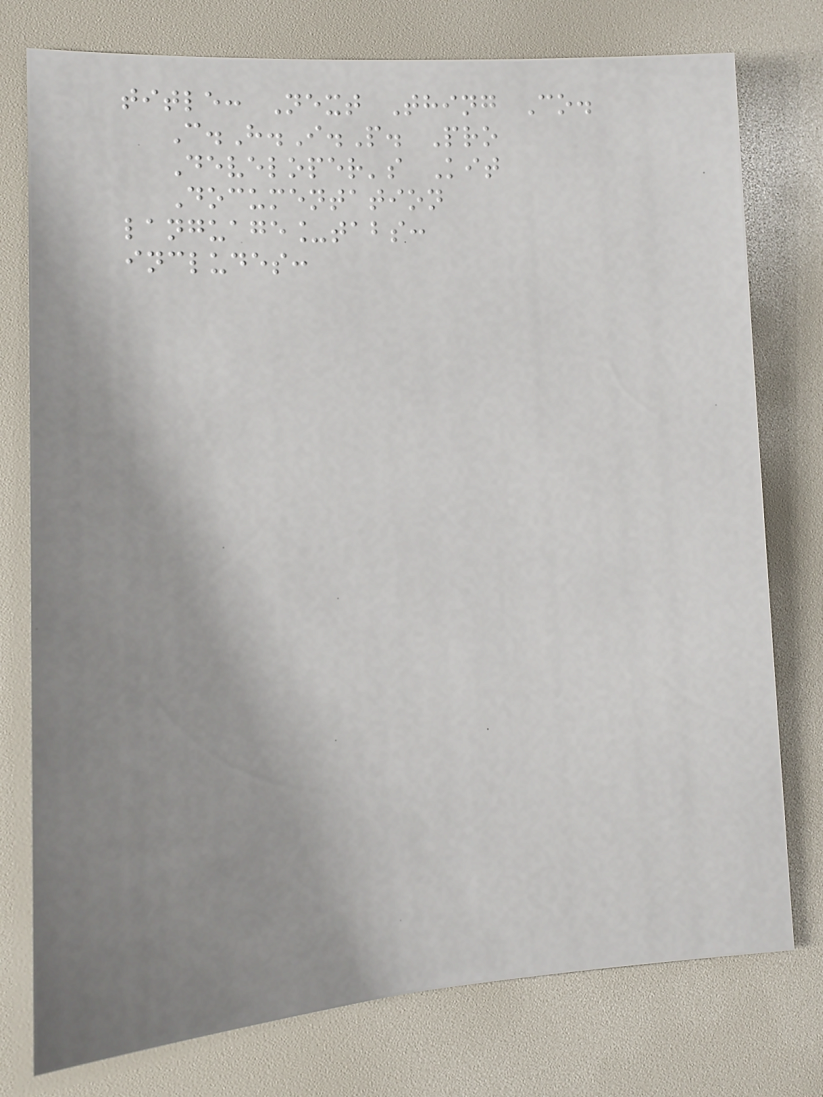title: Next Thing Co.
C.H.I.P. Pro
Developer's Kit
Documentation
language_tabs:
includes:
